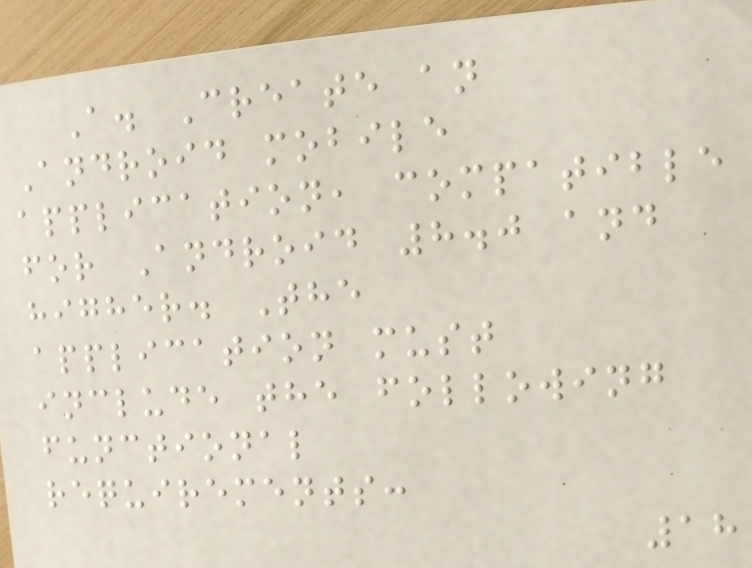A. Create an
Android mobile
application, compatible
for Android 8.0 and
higher. The
application must
include the following
functional
requirements:
18
